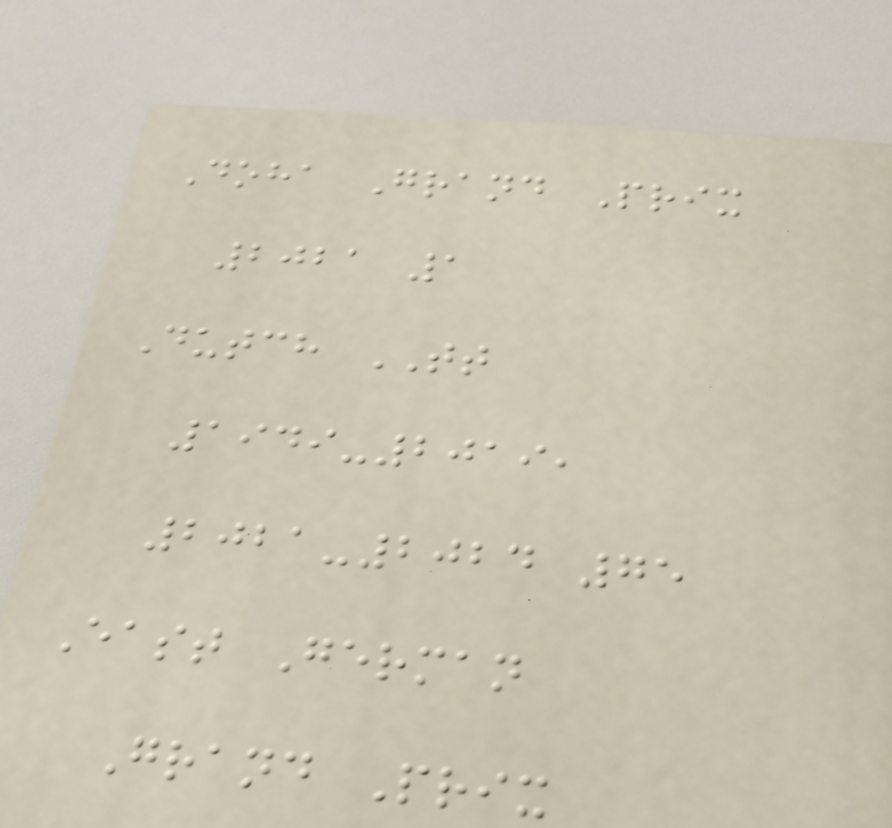Doha Grand Prix
2021 1
Dutch TT
1949-2019,
2021-2024 75
East German
Grand Prix
